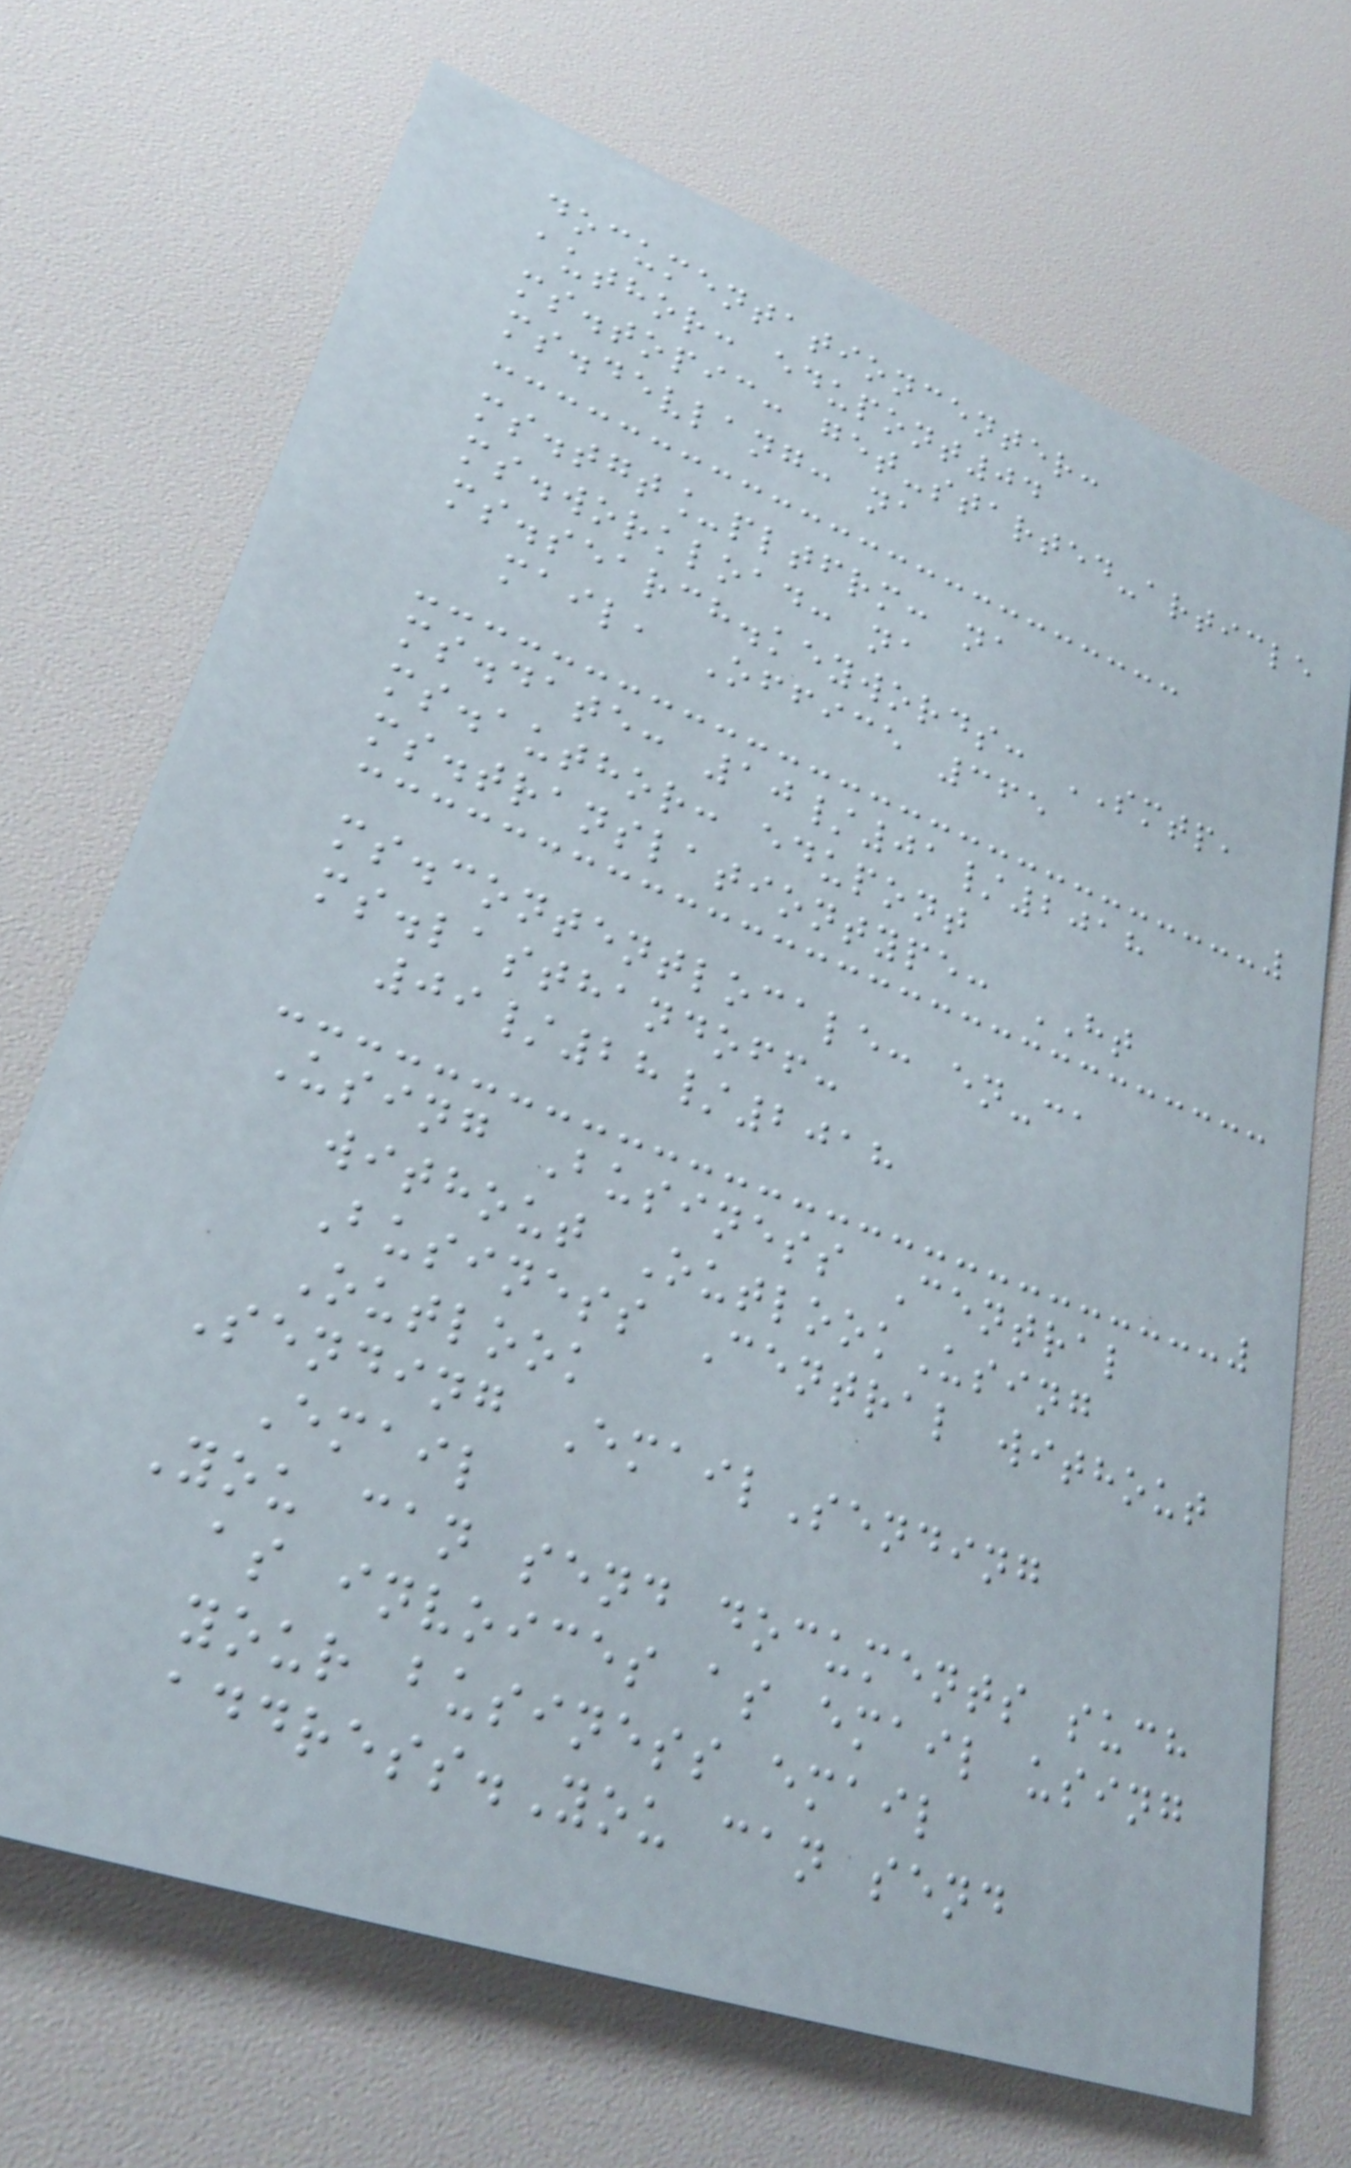documentationcenter:
author: edupont04
ms.topic: get-started-article
ms.devlang: na
ms.tgt_pltfrm: na
ms.workload: na
ms.search.keywords: SMTP,
mail, Office 365
ms.date: 10/01/2018
ms.author: edupont
ms.translationtype: HT
ms.contentlocale: en-ca
ms.lasthandoff:
09/28/2018
Using Business Central
without OutlookUsing
Business Central without
Outlook
Sending EmailSending
Email
You can send documents such
as invoices as email using
your business email
address.You can send
